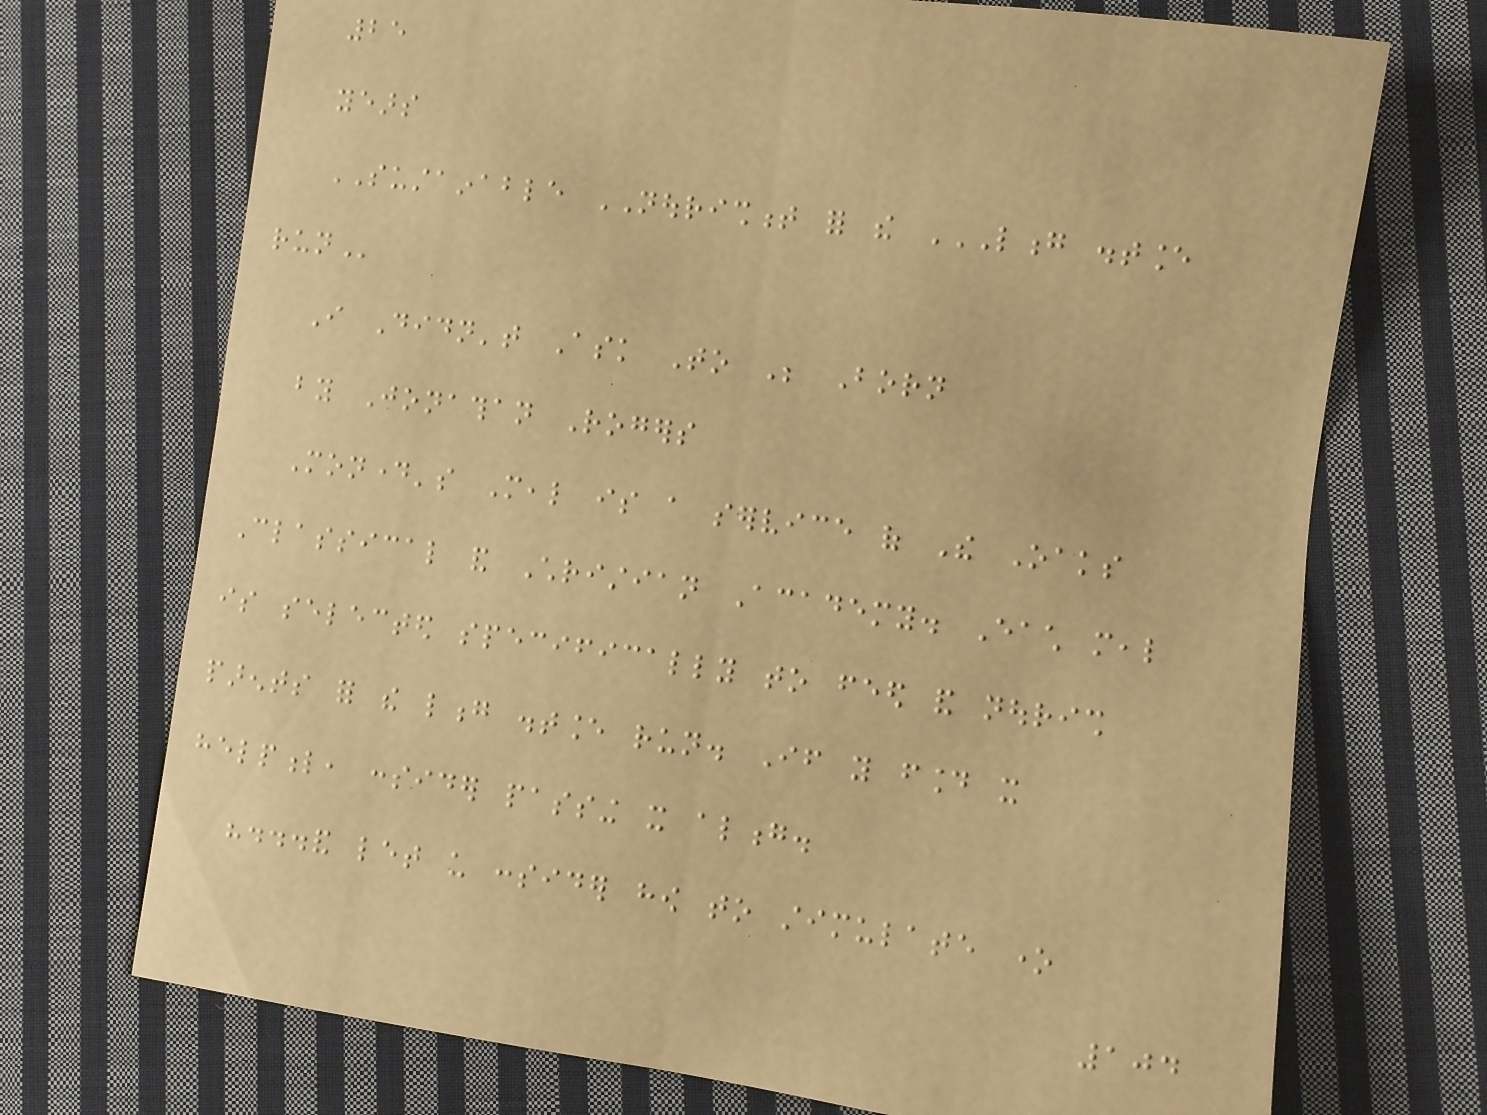25
years
SUSTAINABLE NOURISHMENT for the LONG DISTANCE
RUN
I Didn't Ask To Be Born
by Jonathan Rogers
Monday's Meal is a service of The Oaks
Classical and Christian Academy. Each meal
is selected specifically to feed and nourish
parents for the long distance run. If you found it
helpful, consider passing it along.
"...and let us consider how to stimulate one
104
